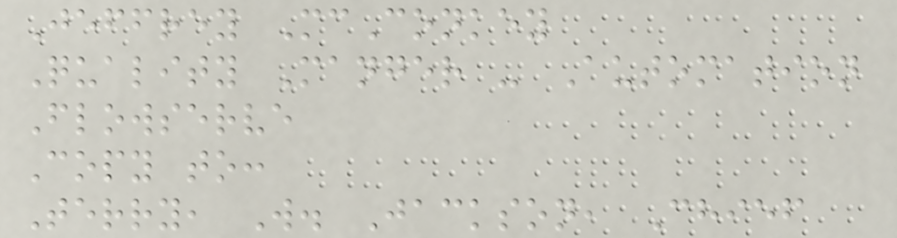Jeffrey McConkey
Quality Manger - Automation
Flowserve
Copy to:
Terry, W. Jackson, Chief
